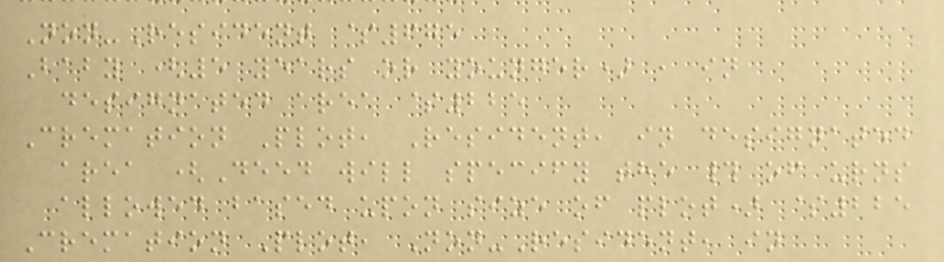Non-Resident $675
Baby (5 years or younger) , in
designated area $225
Cremation Plot, Resident, in designated
area (Deed will specify the # of urns
allowed based upon size of plot) $225
Cremation Plot, Non-Resident, in
